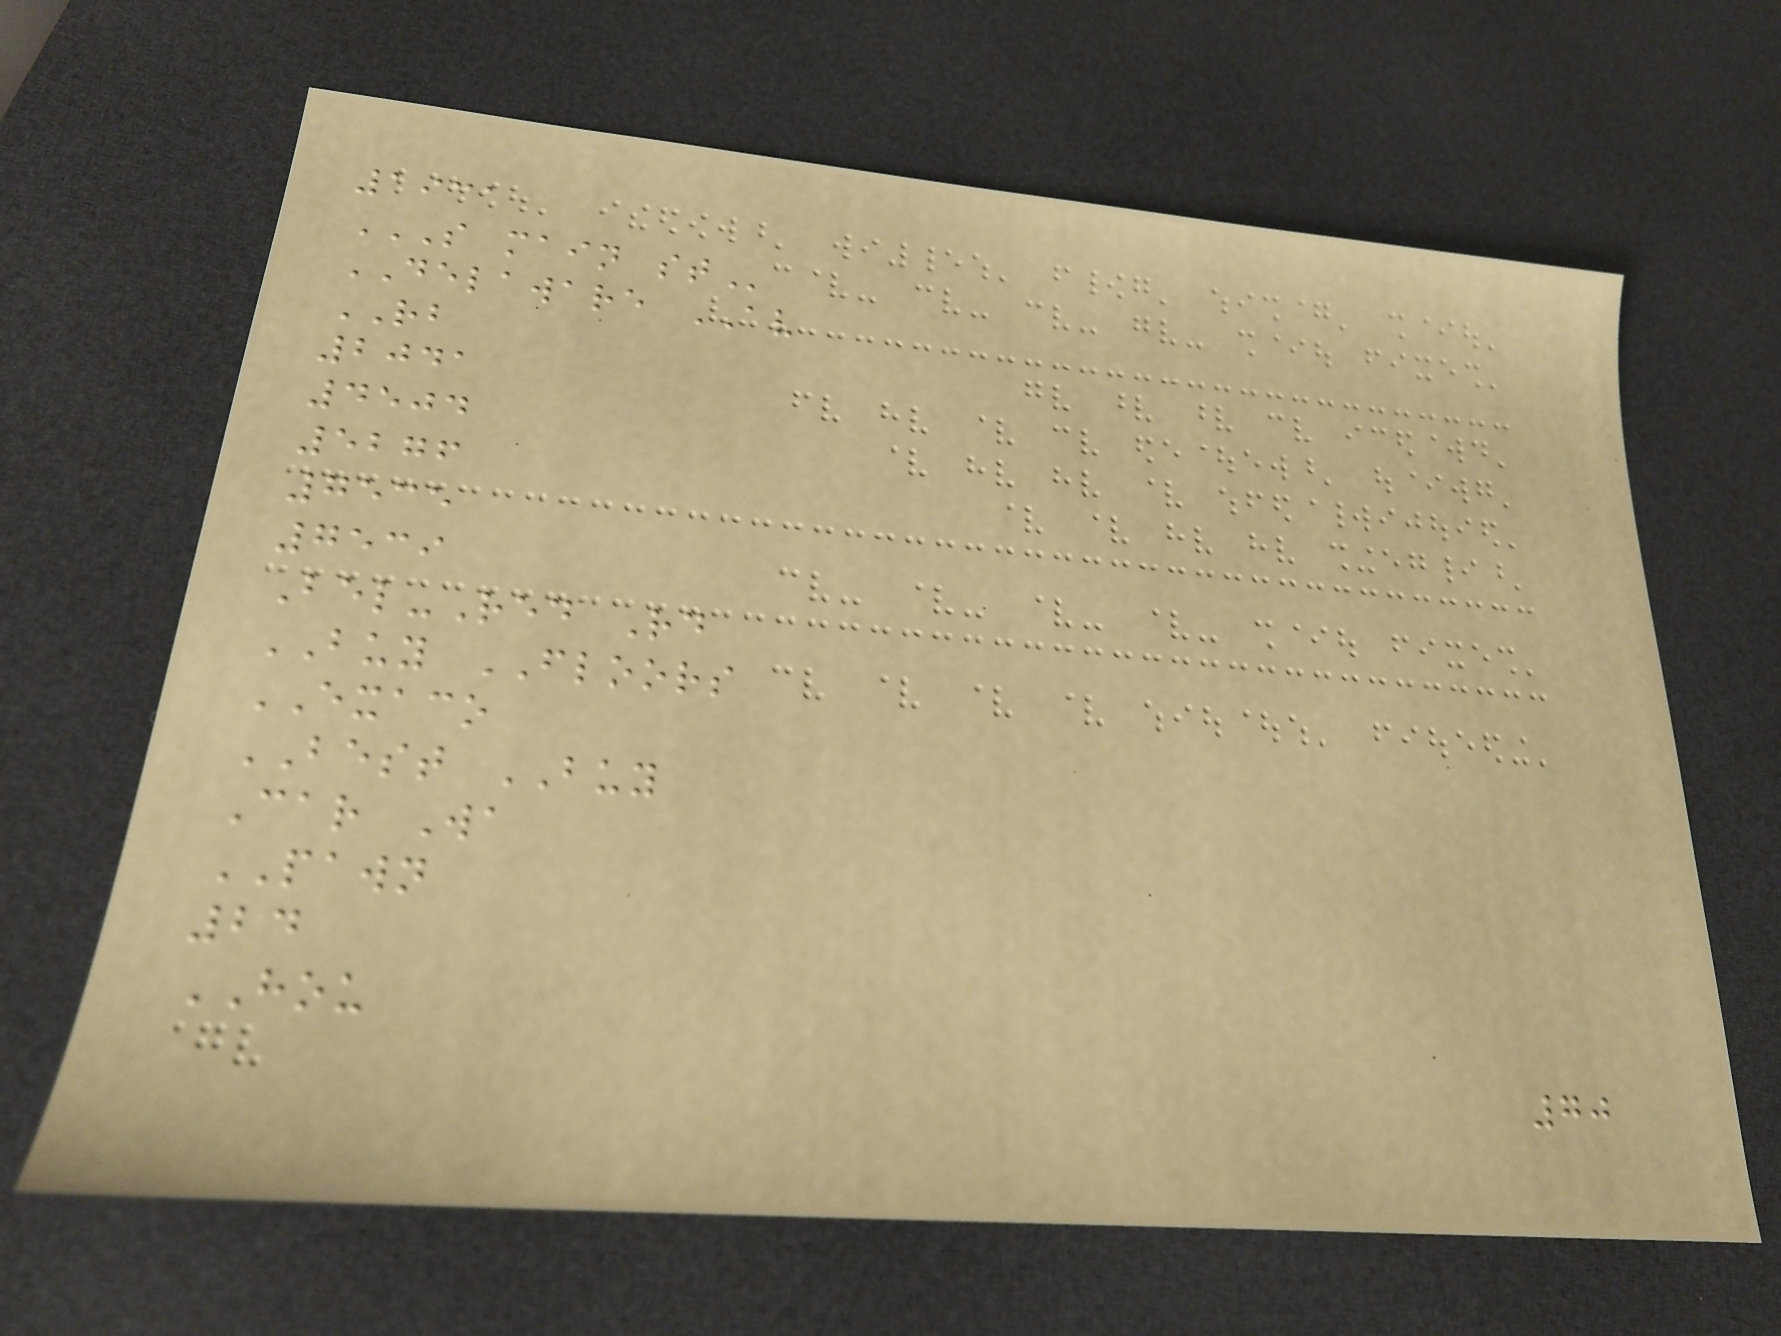1931
S MAIN ST
DELAWARE AV
RB
2041
4504
5276
7535
7539
Bel-Red Rd
BUY FLOORS
EXACO
BEST BUY
Car Wa
PAWN
24
HOU
70
